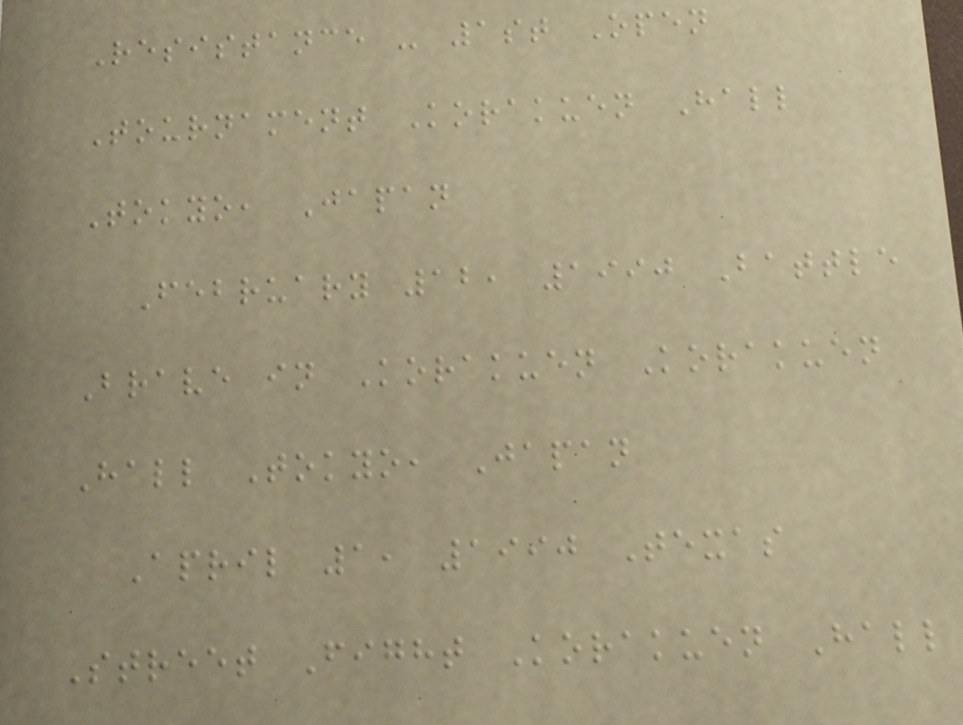Resistance - 1st Open
Tournament Korakuen Hall
Tokyo, Japan
February 12, 1990 Battle
Brave in Korakuen Korakuen
Hall Tokyo, Japan
April 1, 1990 Texas
Street Fight Korakuen Hall
